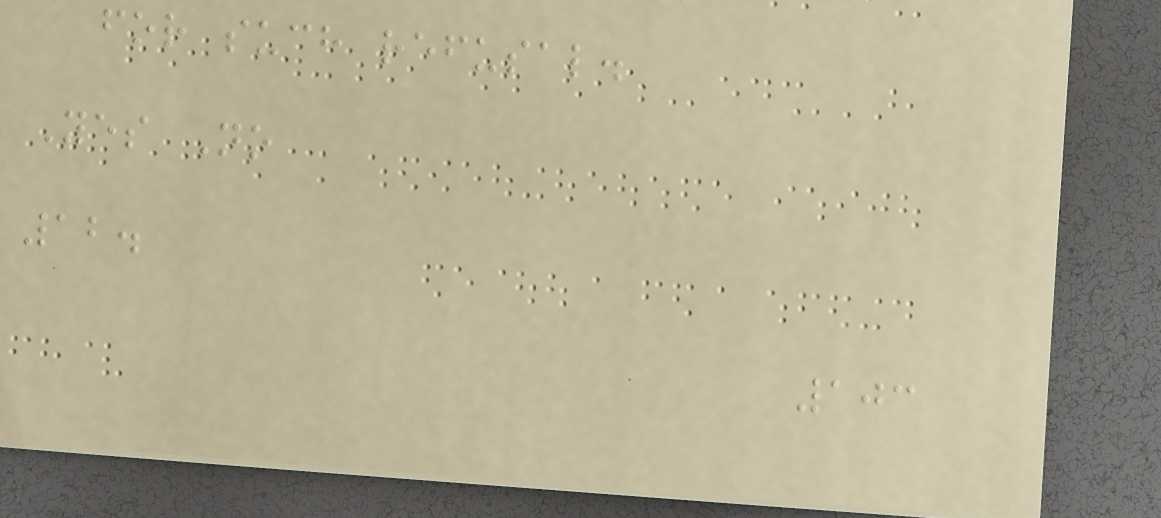for such refusal.
Yes No
12.
103
